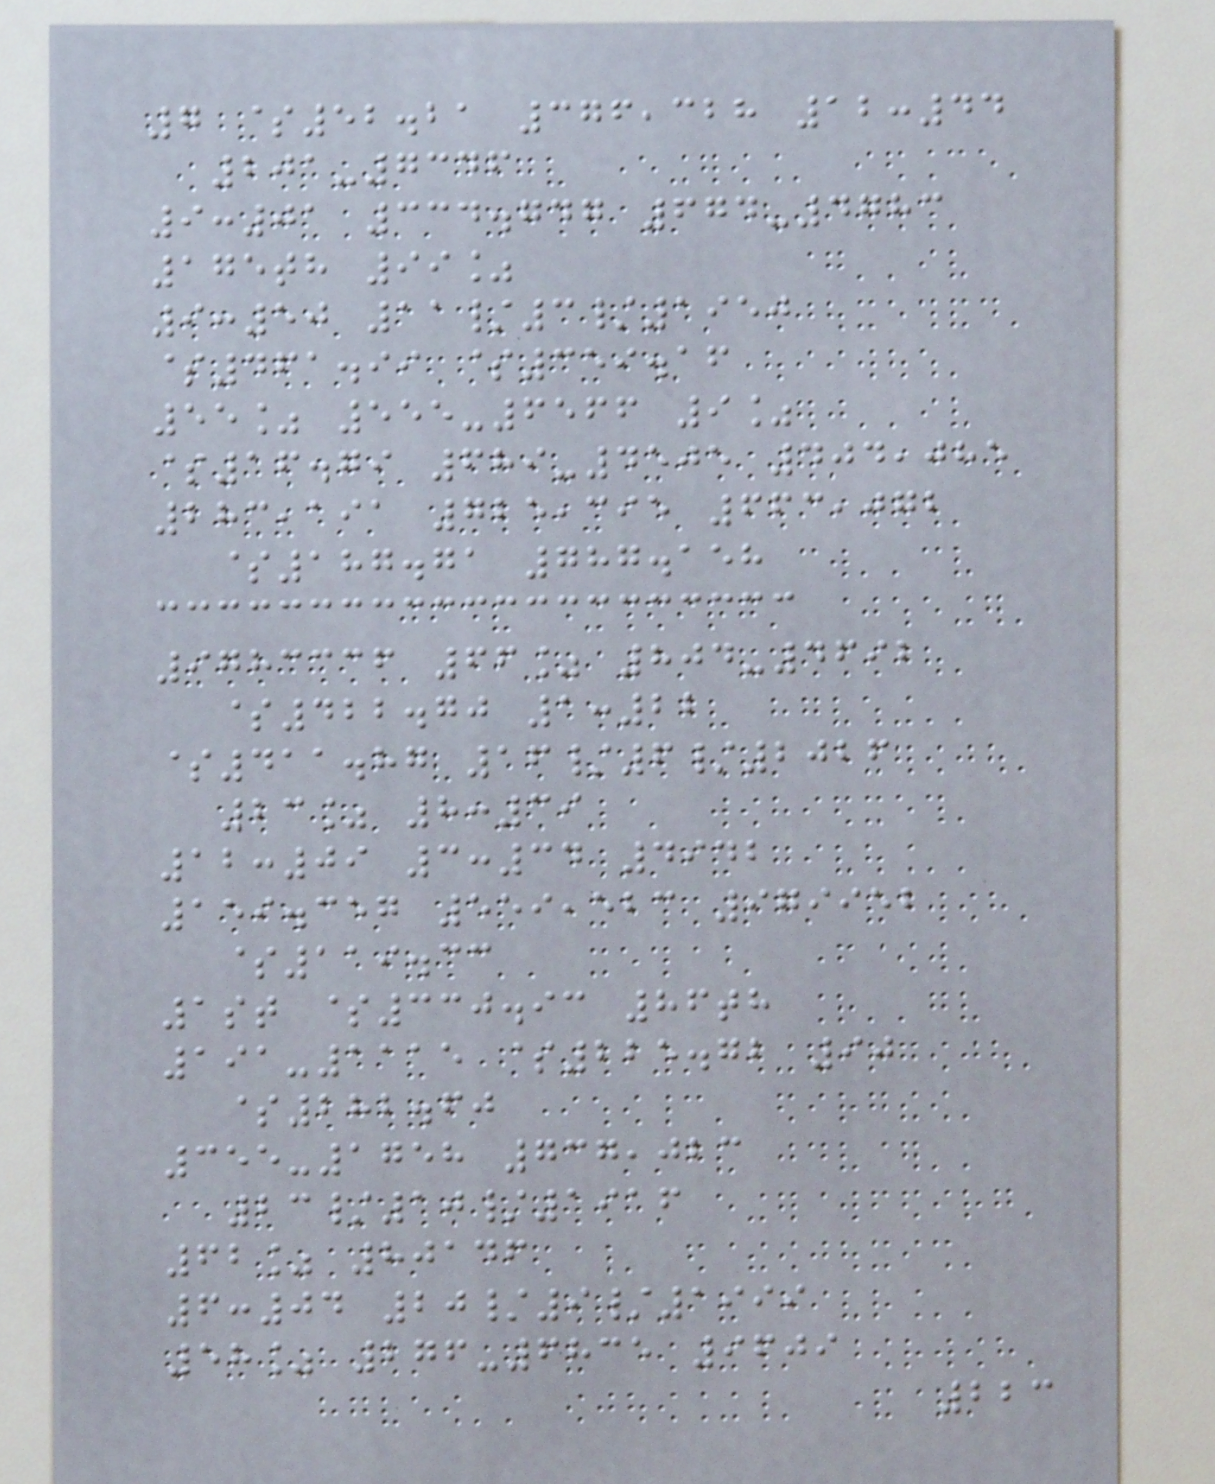7 $52.21 376,328 12:44
201-7346
9:01 334.747 674-4783
175th 99%
9:50 11/3/1950
$461.99 $359.16
55% 555-6566 9%
$16.79 689-4505 404,085
283,191 725,395 663,072
$187.71 787.158
9783336 66% 804-4692
$422.70 1:22
$411.87 16/6/2026
23% 8:39
12:09 3:34 4942
159.357 559,523 979952
$119.33
1st $330.93 86th
191-1115 $225.72 90
$282.60
355-1758 737,023
23/10/1916
62% 80146
6:04 20/9/1999
58% 276-6835 9609
223
